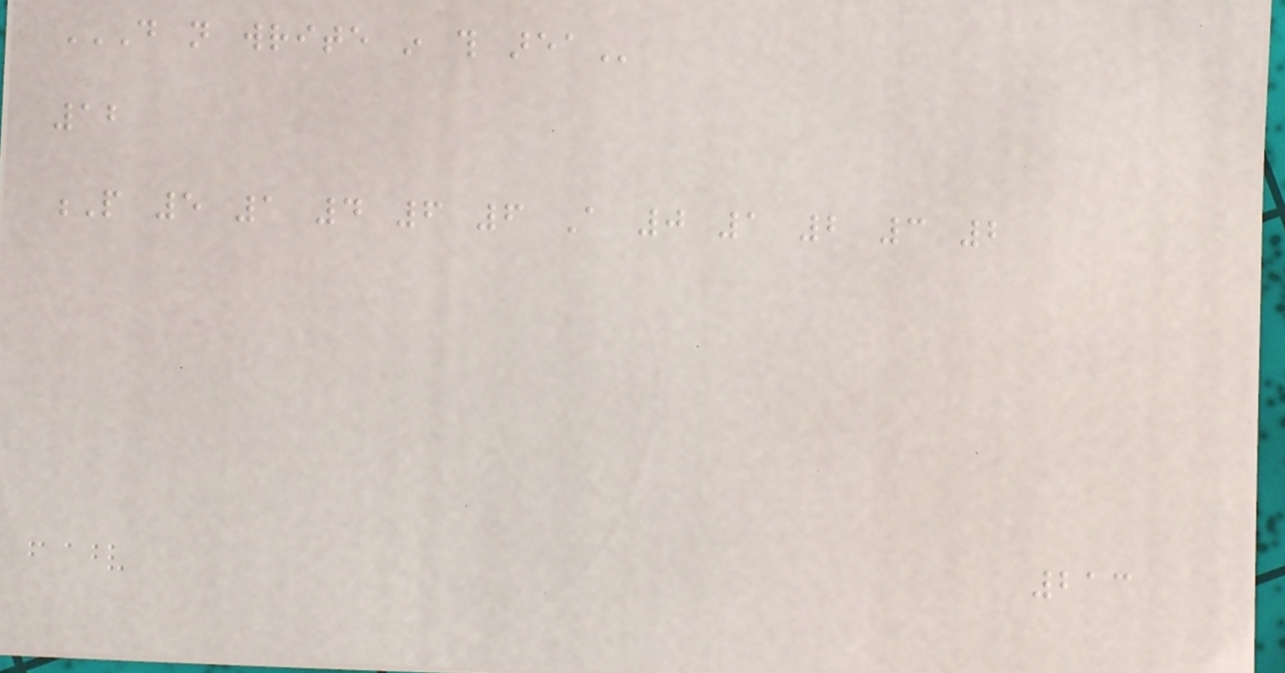DO NOT WRITE IN THIS AREA
12
P 5 1 4 6 6 A 0 1 2 3 2
213
